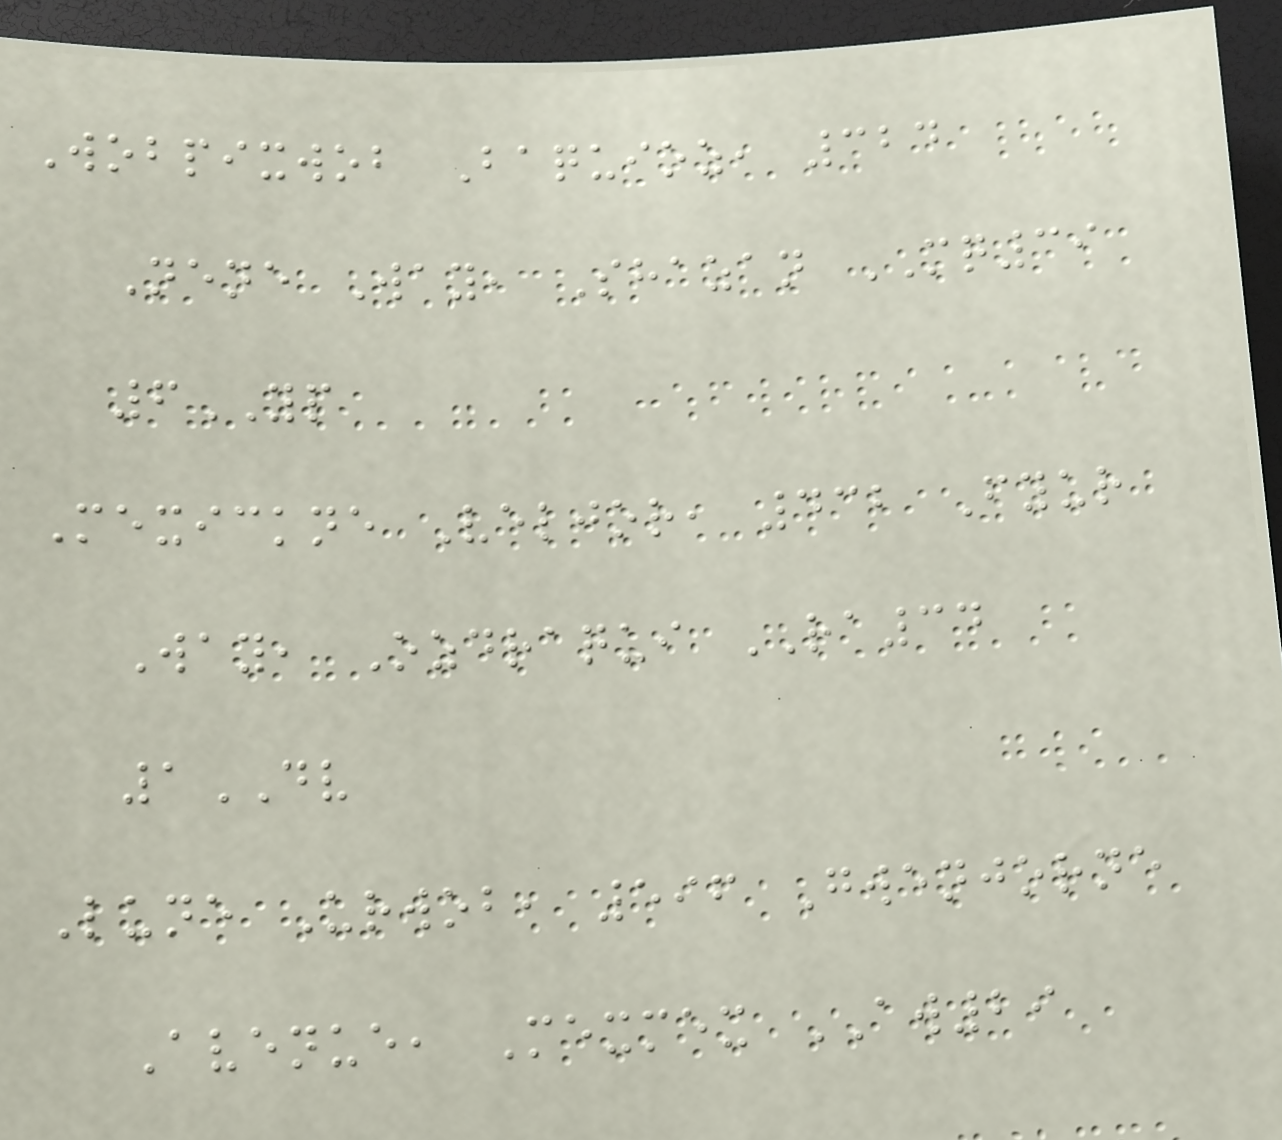Wobpixwob Baquioz, 324
Nene Way, Shazan MQ39
6YP
Mexickne Veljor, 432 Fyur
Way, Ozdraqui RA34
1DV
Lune Urwob, 596 Gwenjorne
Avenue, Mexmex AW29
